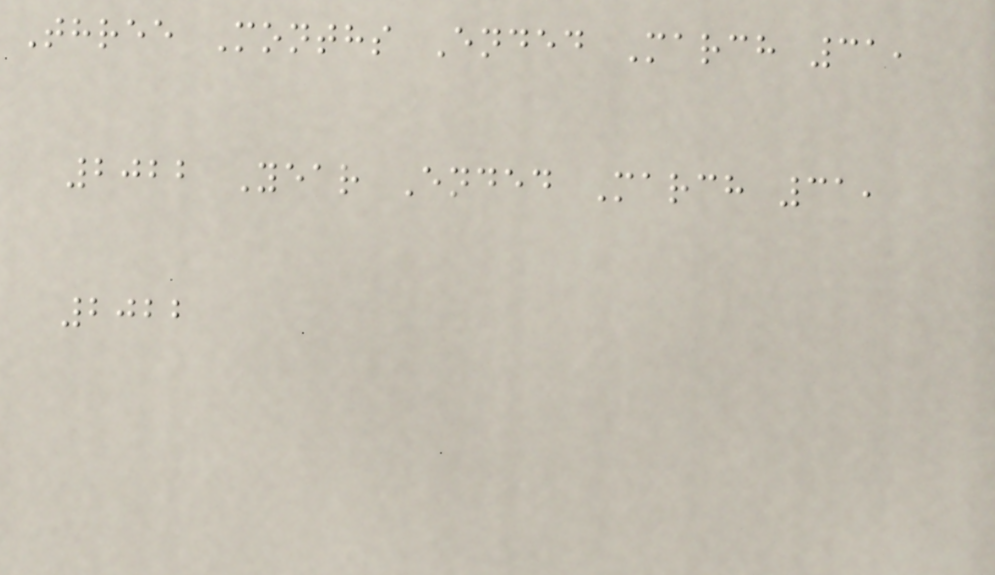Three Months Ended March 31,
2022 Year Ended March 31,
2022
